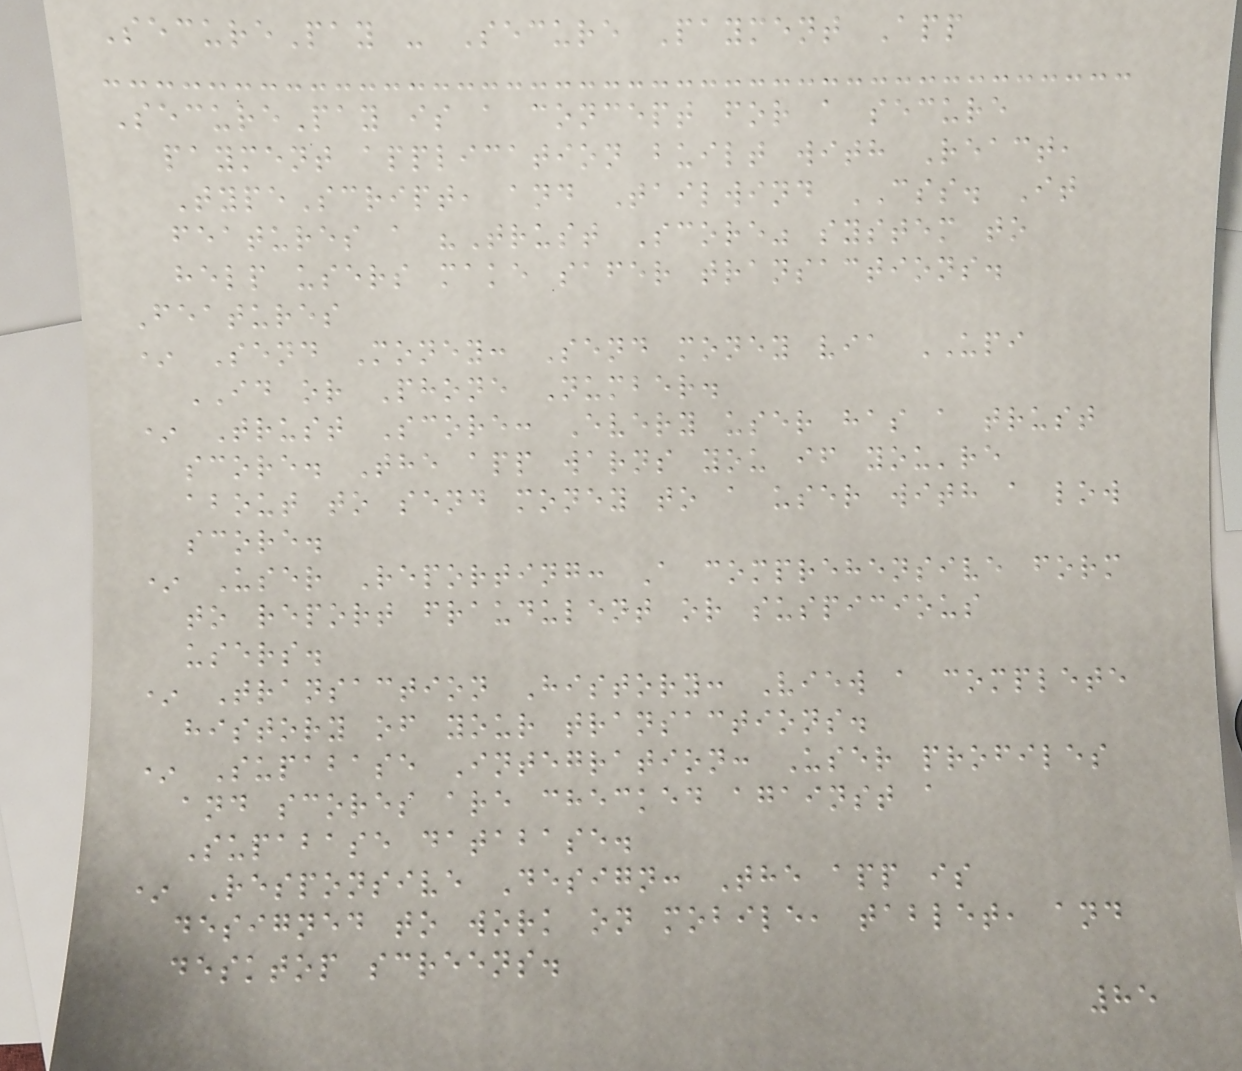SecurePay - Secure Payment App
SecurePay is a concept for a secure
payment application built with React,
TypeScript, and Tailwind CSS. It
features a "Trust Score" system to
help users make safer transactions.
Features
* Send Money: Send money via UPI
ID or Phone Number.
* Trust Score: Every user has a trust
score. The app warns you if you're
about to send money to a user with a low
score.
* User Reporting: A comprehensive form
to report fraudulent or suspicious
users.
* Transaction History: View a complete
history of your transactions.
* Supabase Integration: User profiles
and scores are checked against a
Supabase database.
* Responsive Design: The app is
designed to work on mobile, tablet, and
desktop screens.
85
